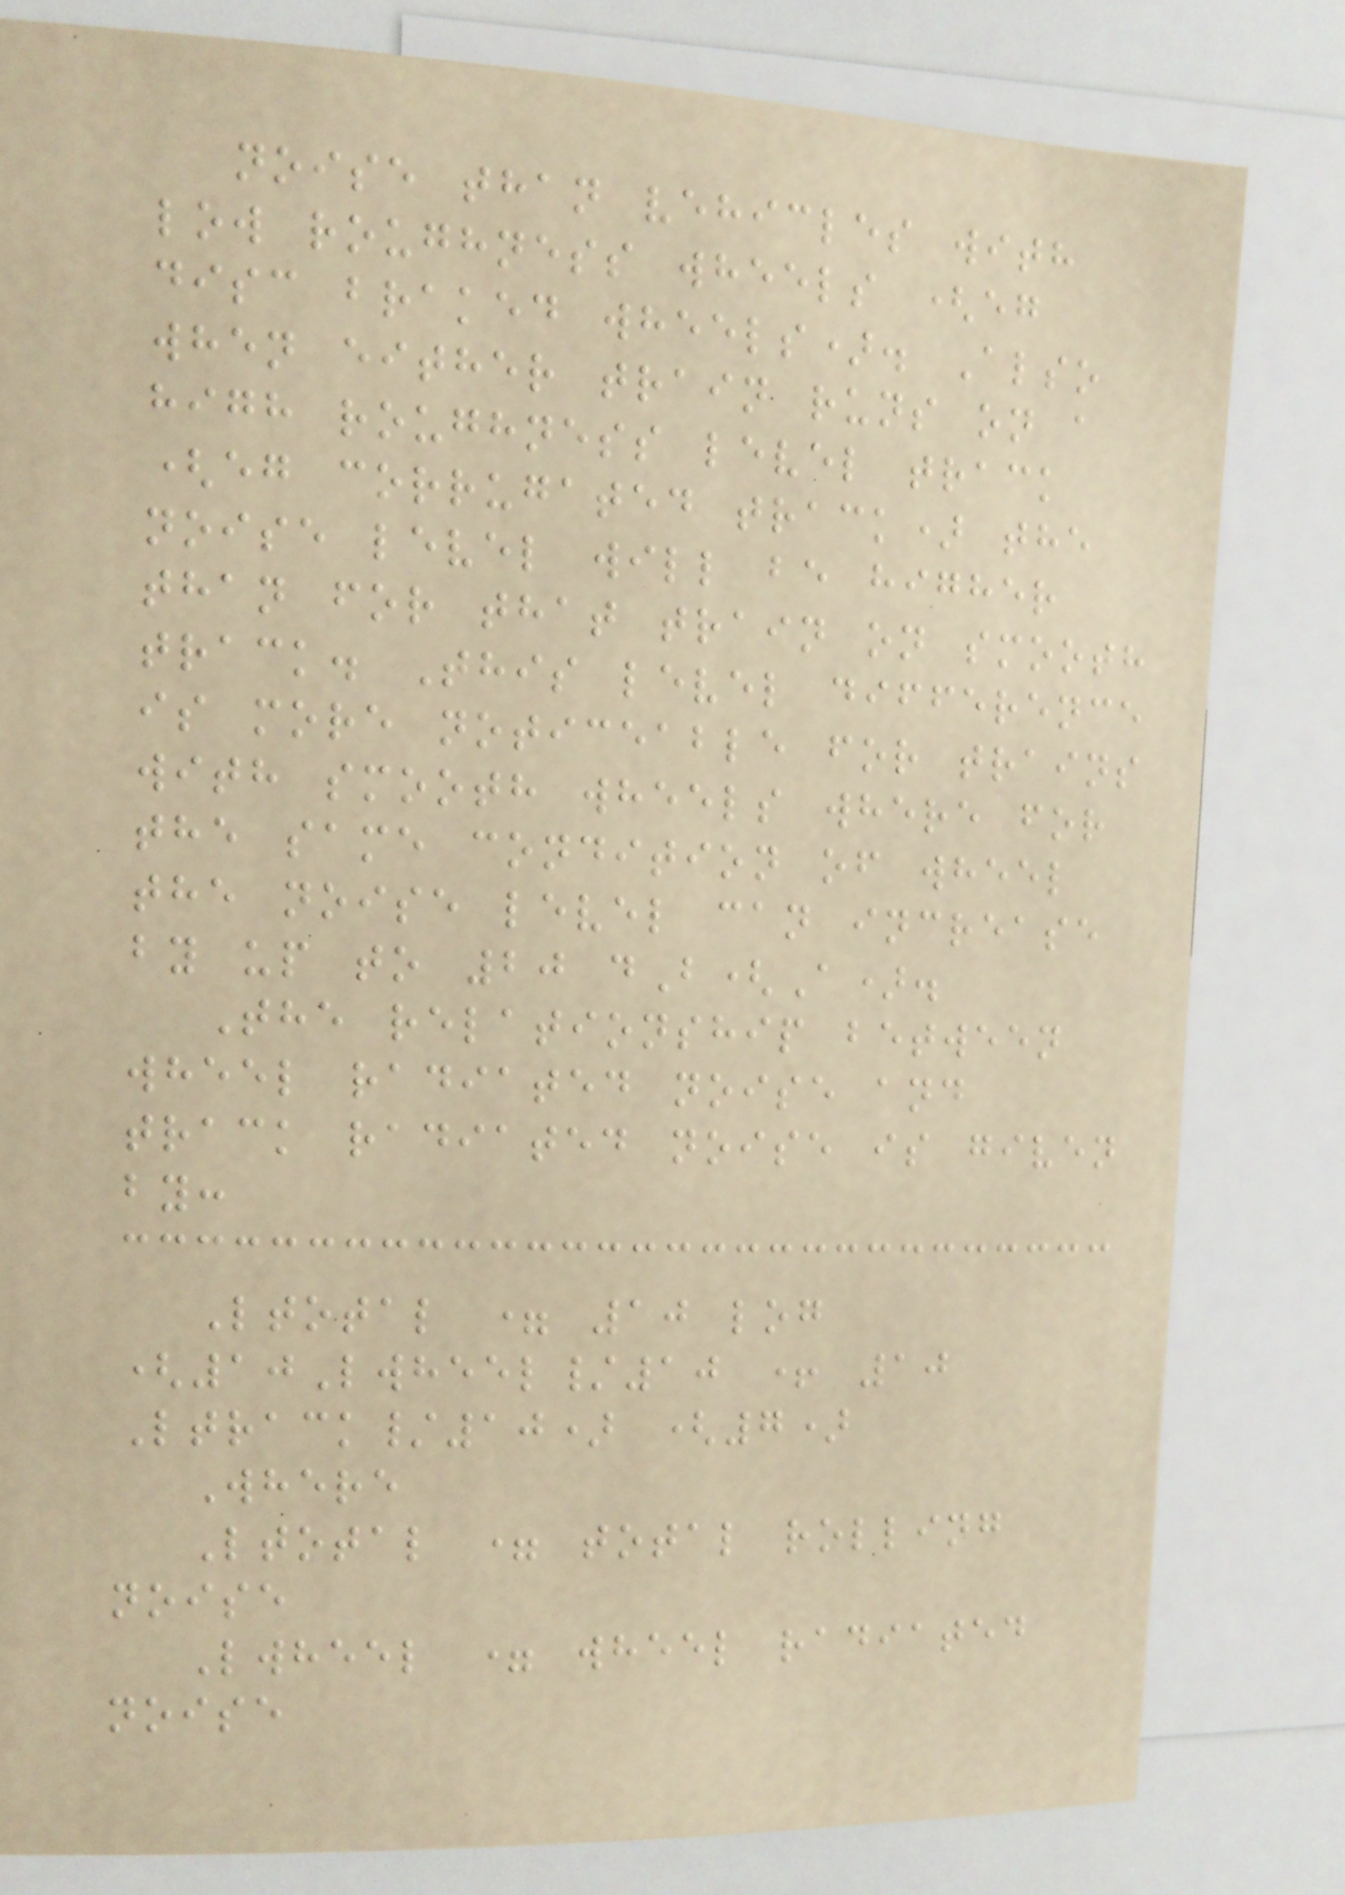noise than vehicles with
low roughness wheels (eg
disc braked wheels). Also
when either train runs on a
high roughness level track
(eg corrugated track) the
noise level will be higher
than for that train on smooth
track. This level difference
is more noticeable for trains
with smooth wheels where for
the same condition of wheel
the noise level can increase
by up to 20 dB(A).
The relationship between
wheel radiated noise and
track radiated noise is given
by:
Ltotal = 10 log
(10Lwheel/10 + 10
Ltrack/10) (7)
Where
Ltotal = total rolling
noise
Lwheel = wheel radiated
noise
